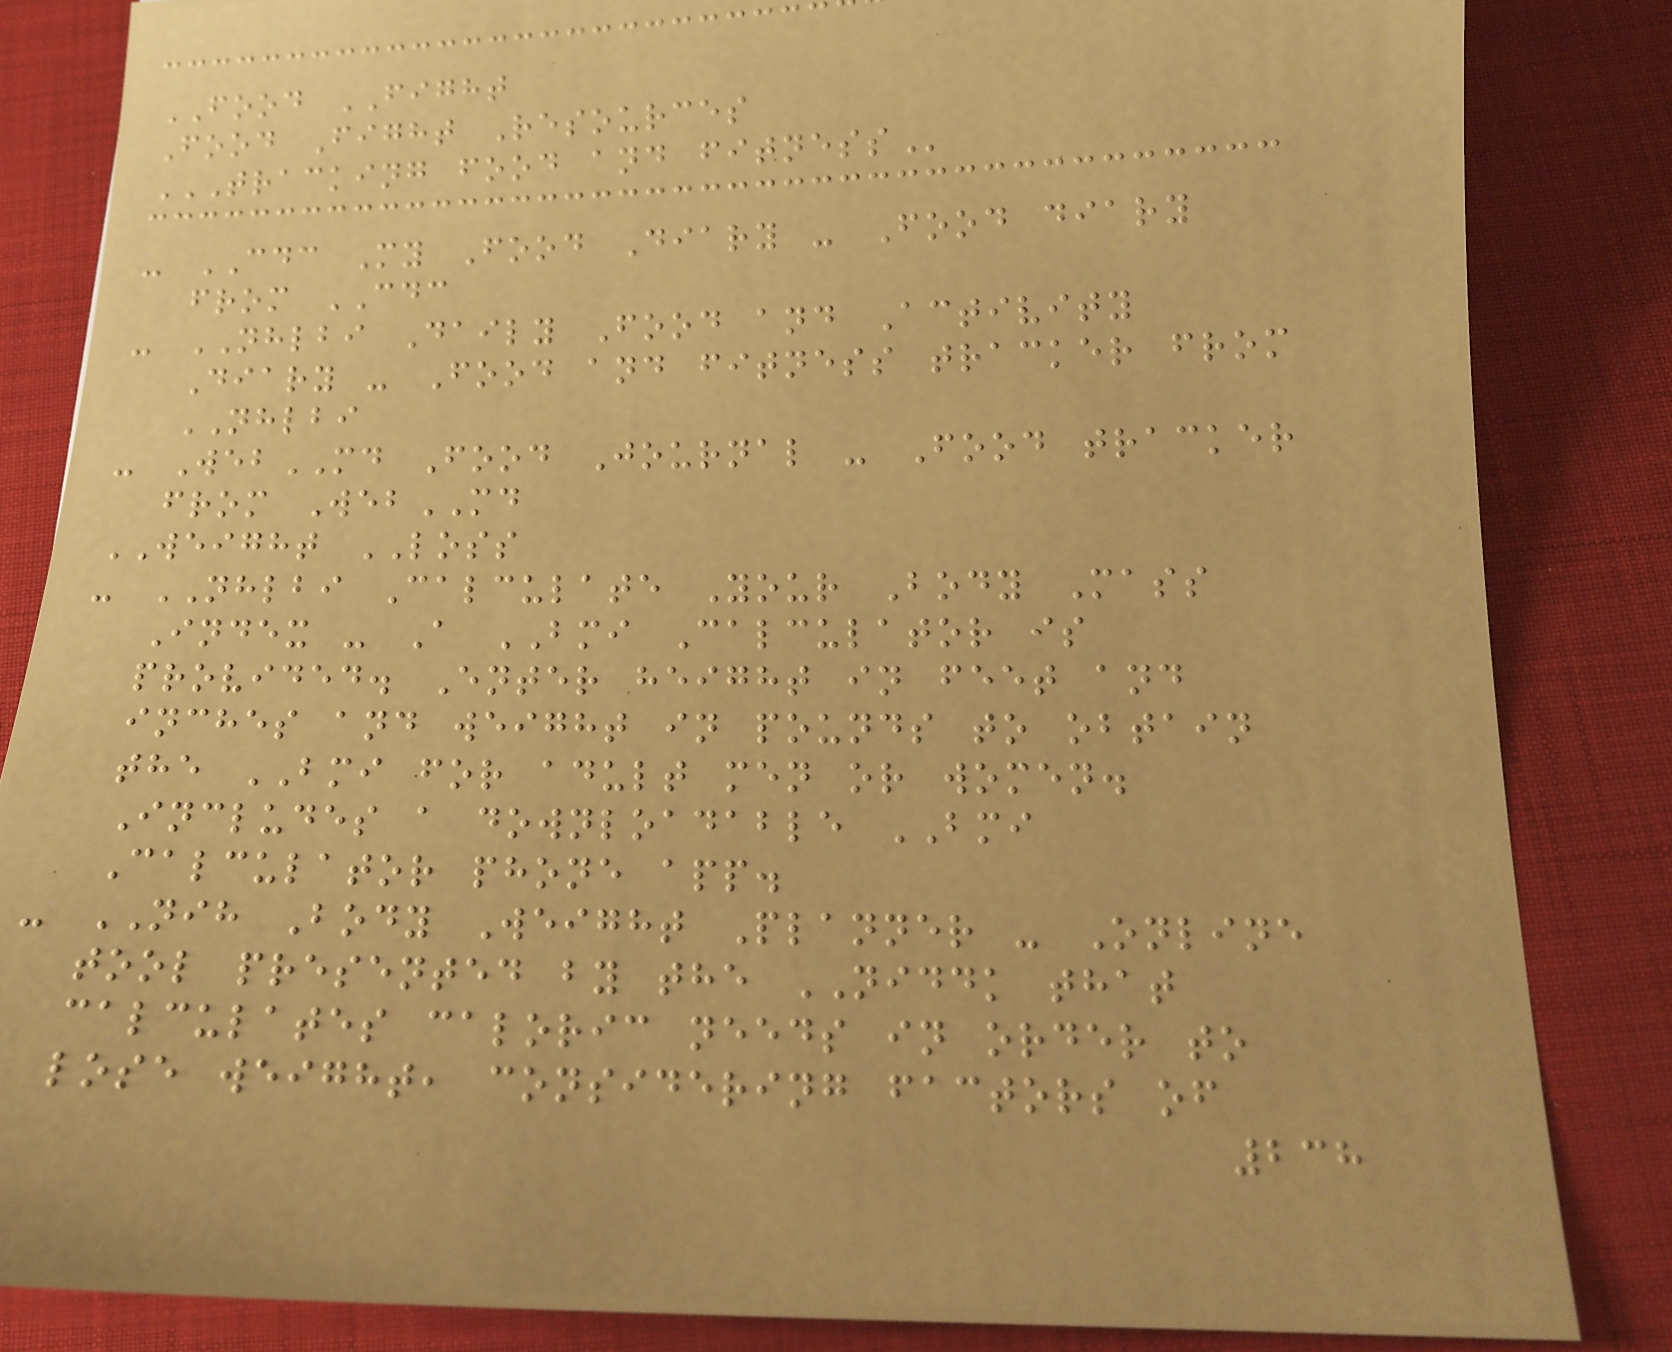FOOD FIGHT
Food Fight Resources
TRACKING FOOD AND FITNESS
- CDC My Food Diary - Food diary
from CDC
- NHLBI Daily Food and Activity
Diary - Food and fitness tracker from
NHLBI
- WebMD Food Journal - Food tracker
from WebMD
WEIGHT LOSS
- NHLBI Calculate Your Body Mass
Index - A BMI Calculator is
provided. Enter height in feet and
inches and weight in pounds to obtain
the BMI for adult men or women.
Includes a downloadable BMI
Calculator phone app.
- NIH Body Weight Planner - Online
tool presented by the NIDDK that
calculates caloric needs in order to
lose weight, considering factors of
238
